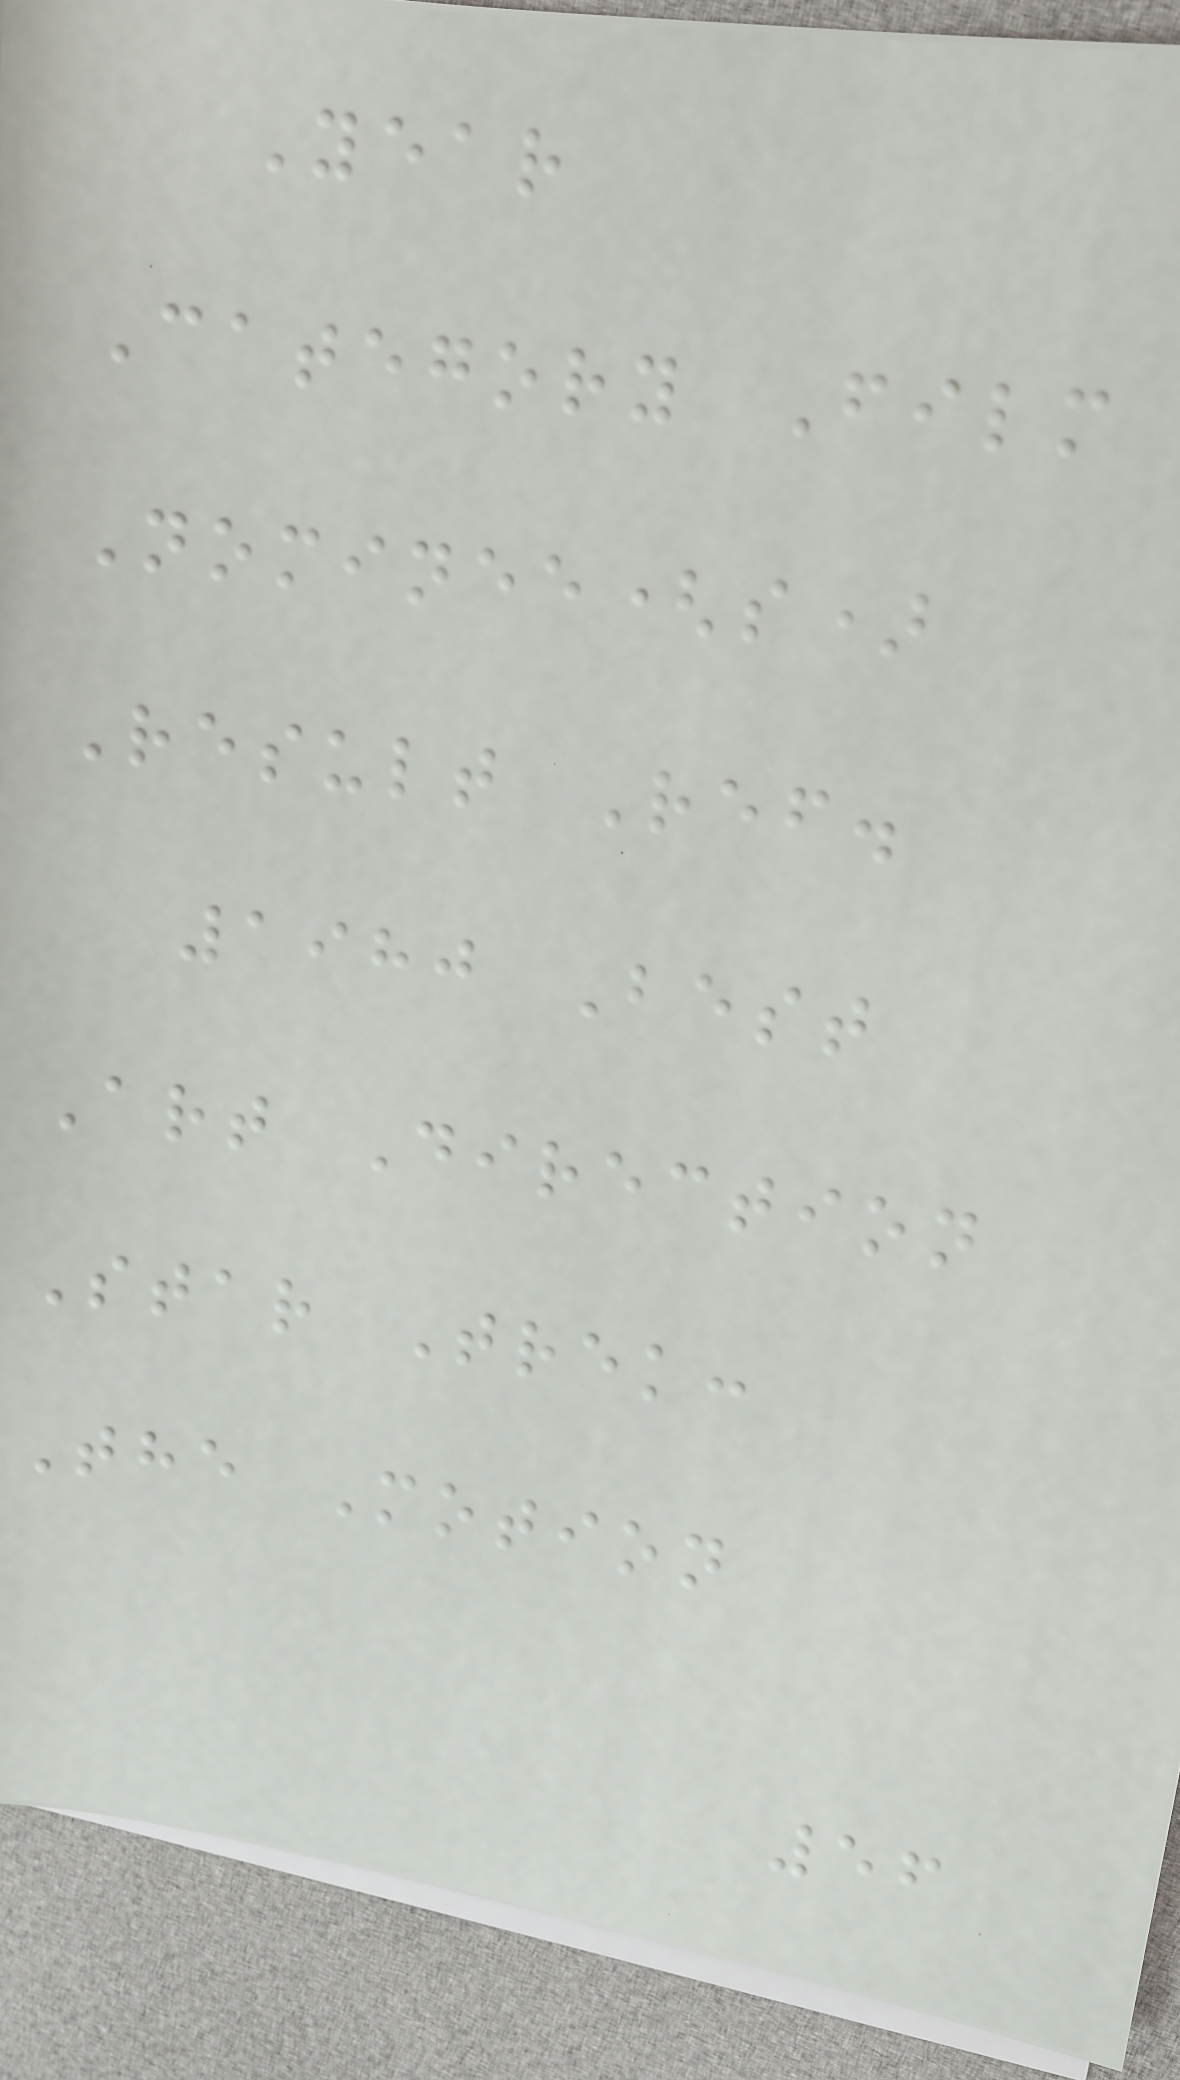Year
Category Film
Nominee(s)
Result Ref.
1980 Best
Art Direction
Star Trek:
The Motion
56
